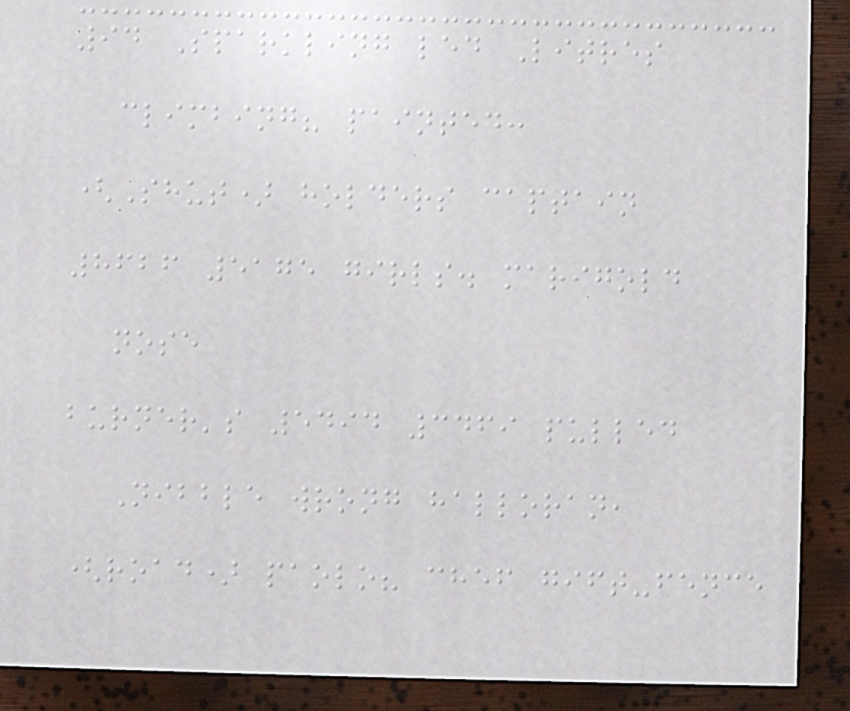94 Sparkling led Litres
climbing? painted:
(Shut) holders captain
8626 5175 girls. marigold
nose
burner's 5494 3469 pulled
Nibble wrong halloran,
(road) paolo? chef gift-fence
